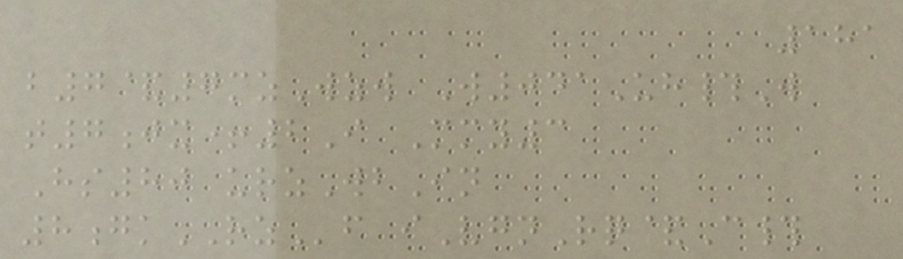181
b7&7mzWzw W041Uh#W
t7jx+2I Mmy3
Hs80 urzWbIn
8gkRZf iVgnRq&C#
